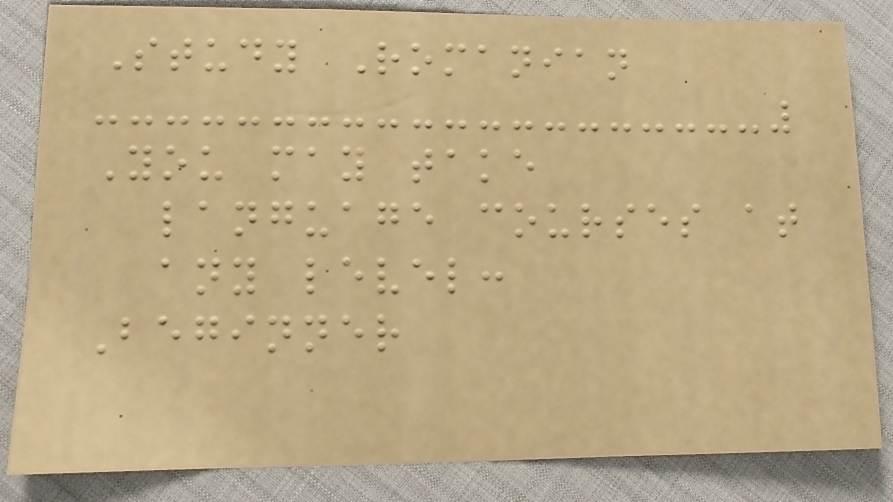Study Romanian
You may take
language courses at
any level:
Beginner
